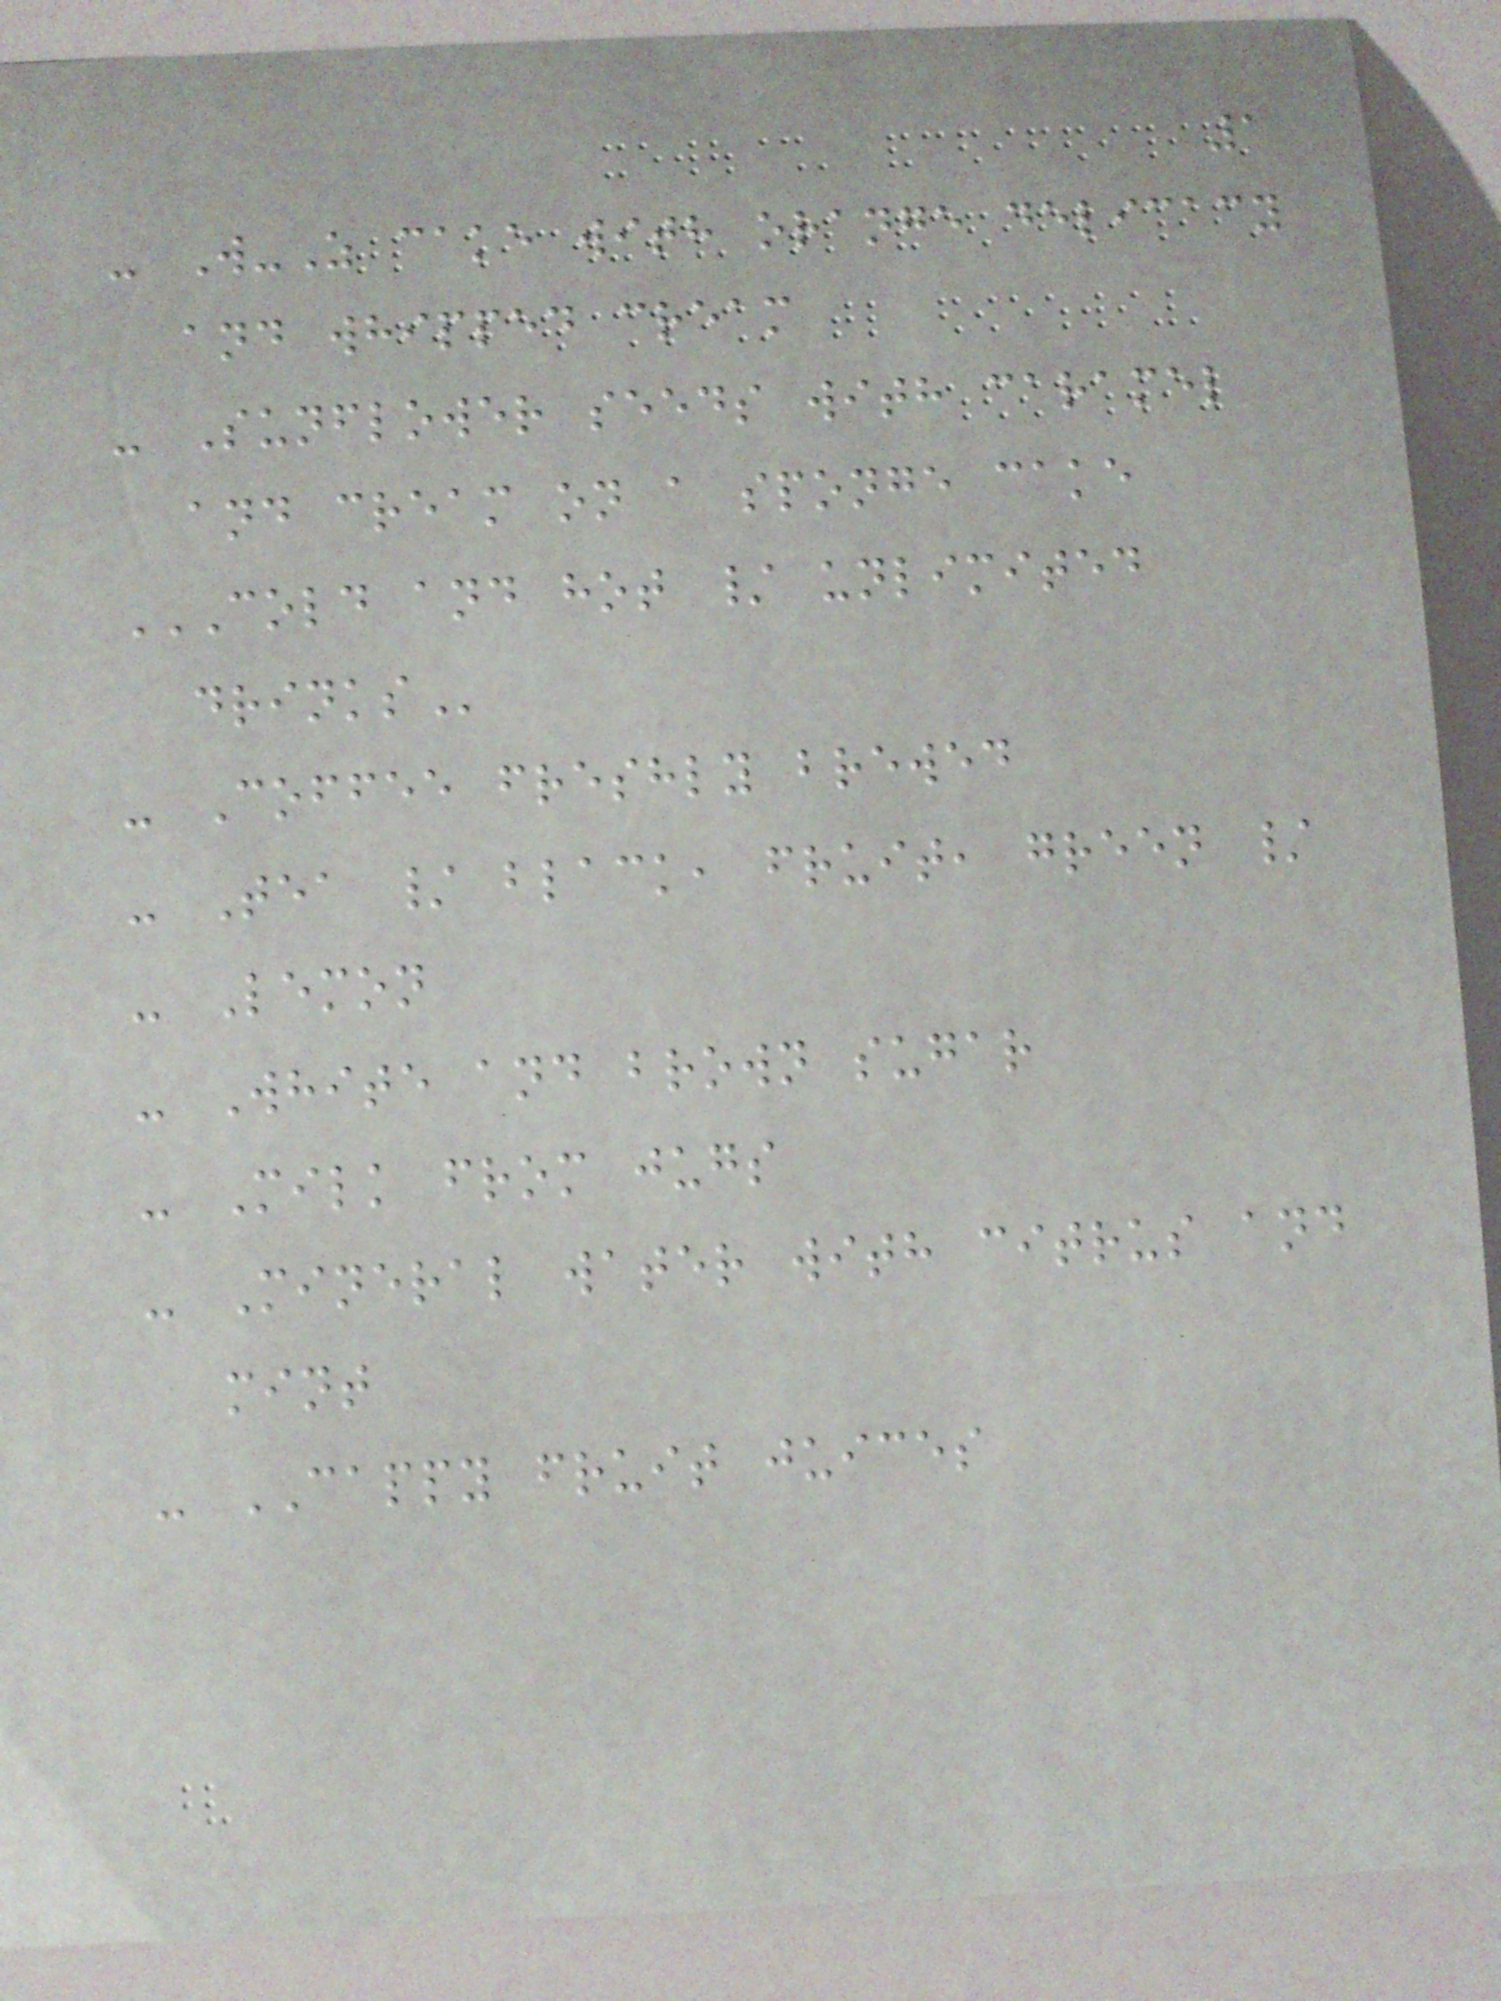1
- W-Z cake with orange delicacy
and whipped cream
- Sunflower seeds with caramel
and cream on a sponge cake
COLD AND HOT / UNLIMITED
DRINKS
- Coffee freshly brewed
- Tea / black, fruit, green /
- Lemon
- White and brown sugar
- Milk from jugs
- Mineral water with citrus and
mint
- CAPPY fruit juices
